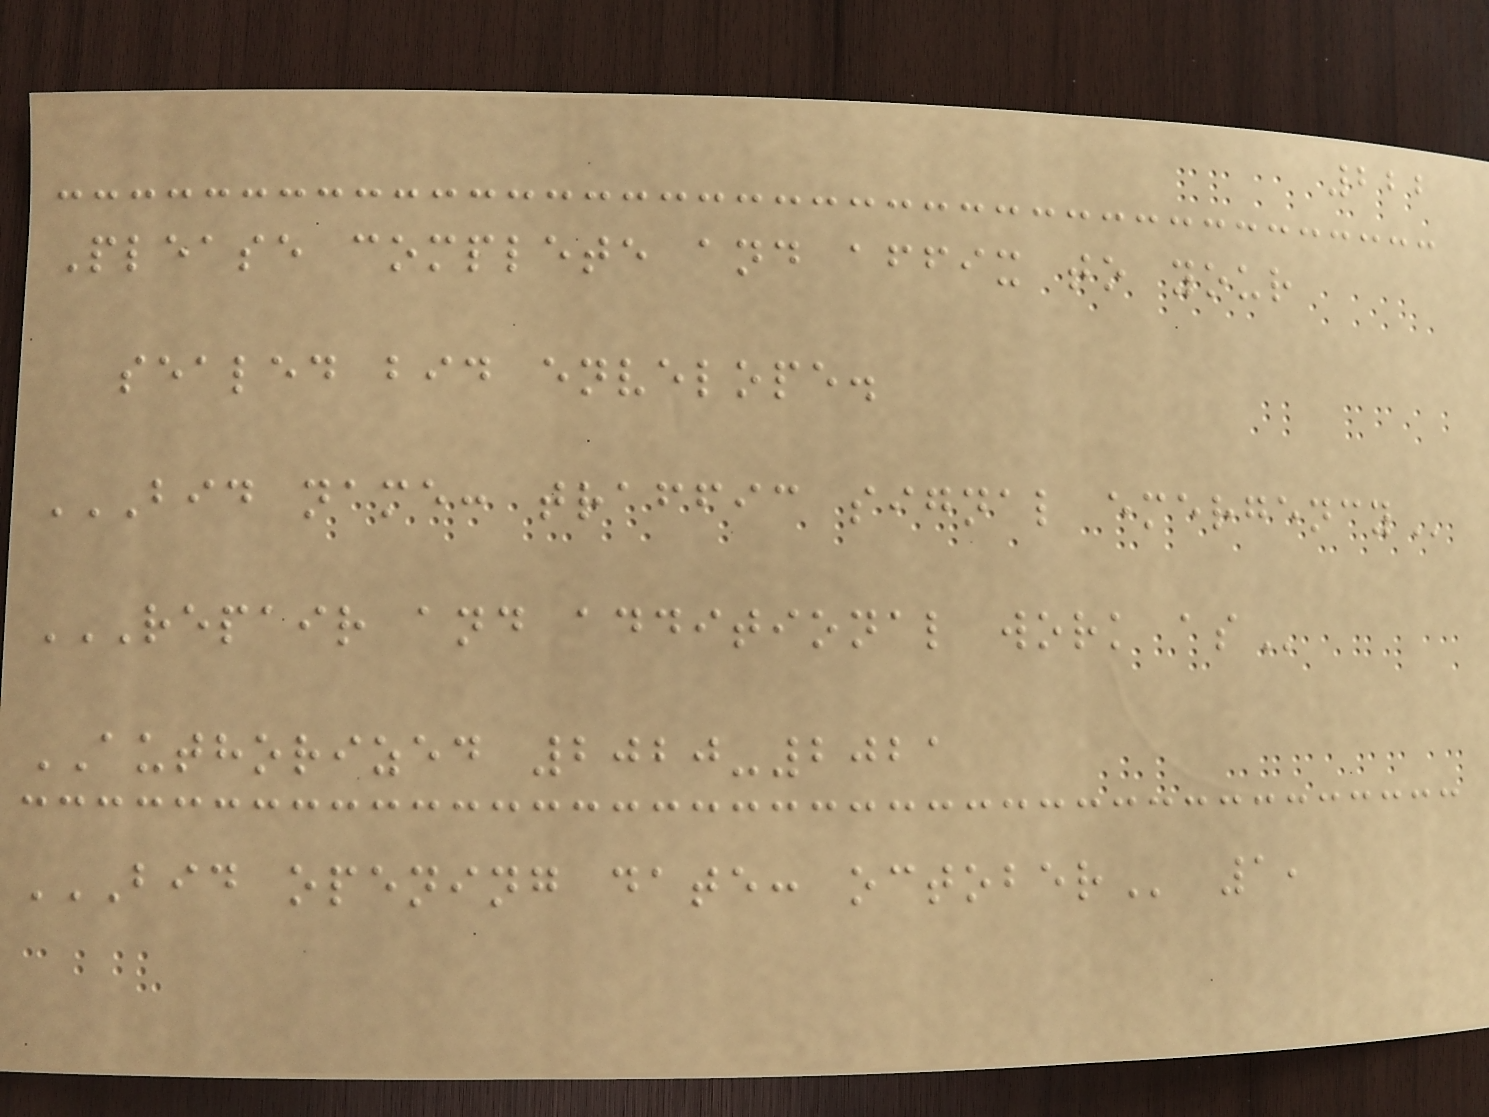222
Please complete and affix to your
sealed bid envelope.
BID NAME: TRAFFIC SIGNAL EMERGENCY
REPAIR AND ADDITIONAL WORK AS
AUTHORIZED 2020-2021
BID OPENING DATE: OCTOBER 1,
